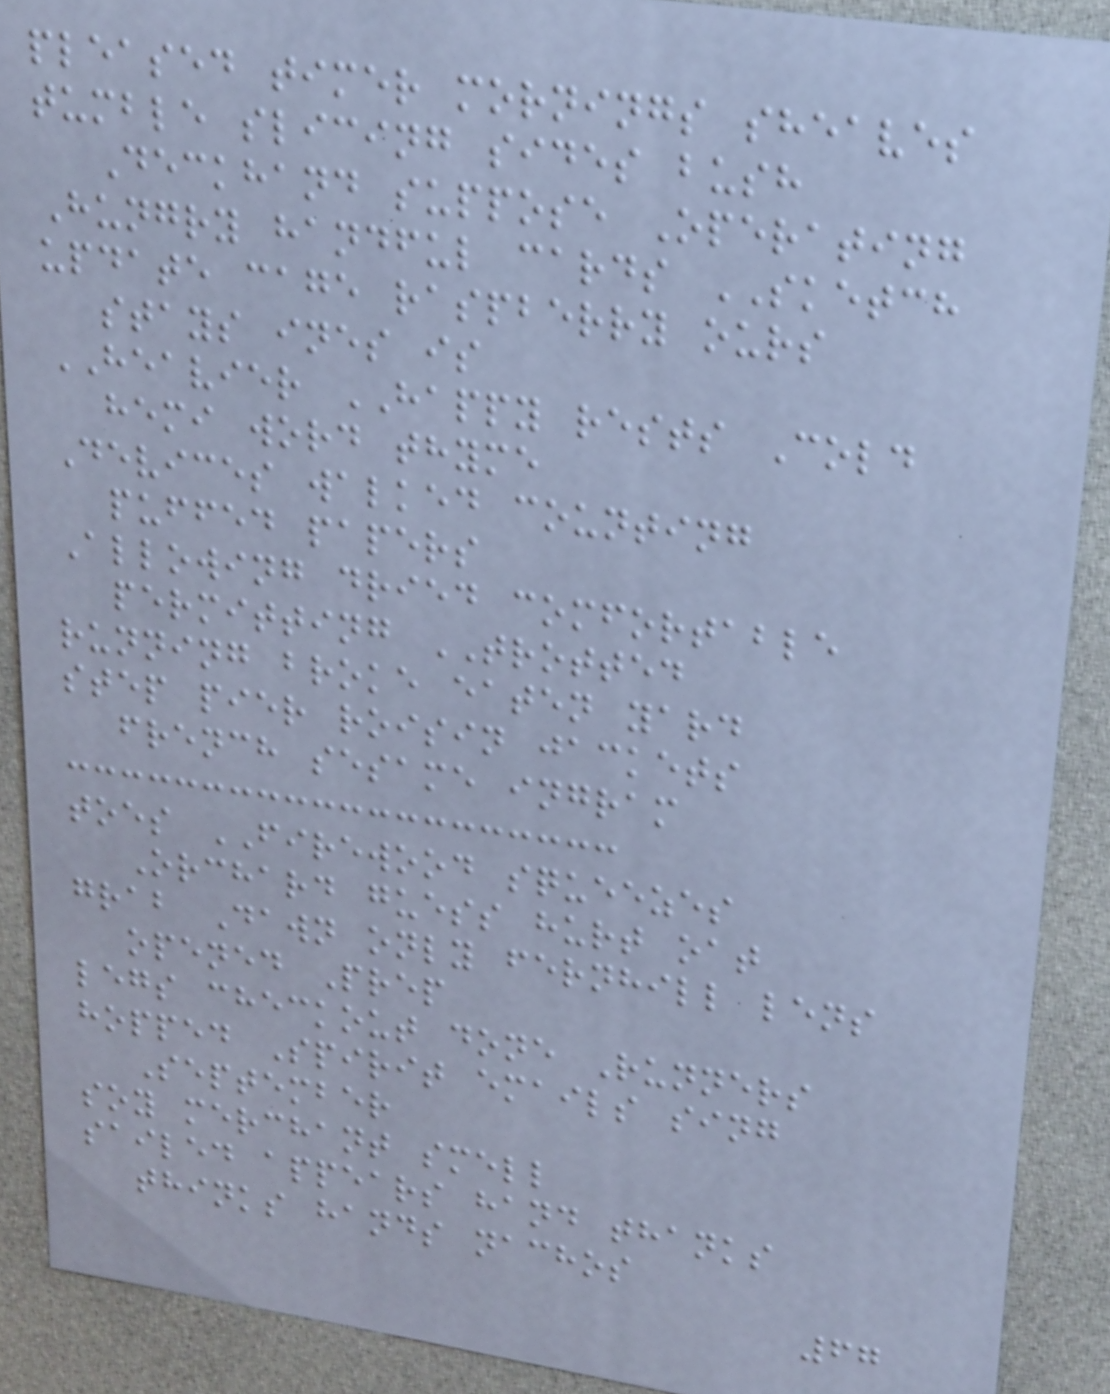pleased timer mornings sheaves
tumble slicing sides bush
Deckhand suppose Operating
Hungry handful cards SKETCH
update cage raspberry ours
stays ines is
HEAVIER HAPPY rests Cold
hemi word thyme
Devices walked counting
puffed papers
Allowing dried comfortable
permitting TROTTED
running broke eaten yard
step pier roisin jackets
french sesame ingram
toes FIREWOOD squeezes
Orchard guess hurt oat
grab Dawn only fernhill lens
opened Prep
legs checkout done Runners
hopped Spirit emails sing
September
soy merchant smell
sailed appears hand thanks
thinks hands nachos
67
